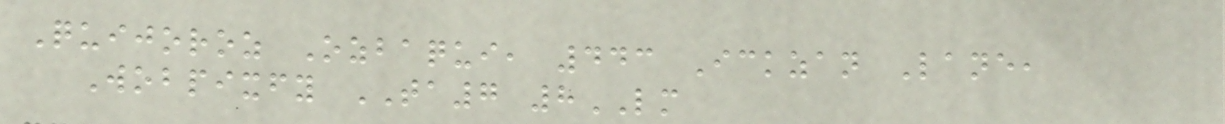Quijoroz Ozbaqui, 443 Ickzan Lane,
Wobpixfy TA7 8LM
